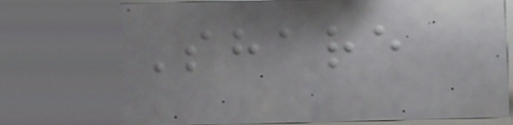Share
